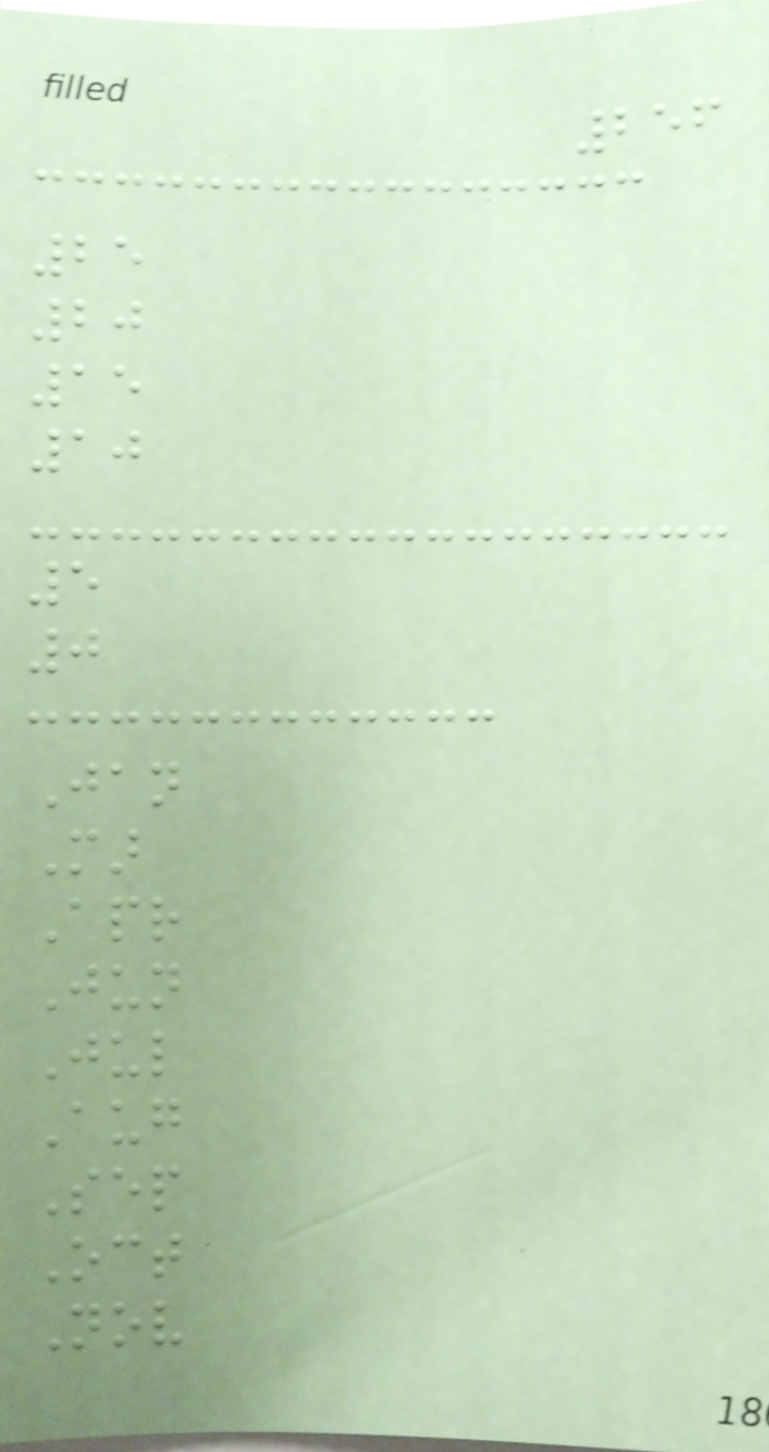256
25
20
15
10
5
0
Jan
Mar
Apr
Jun
Jul
Aug
Sep
Oct
Nov
